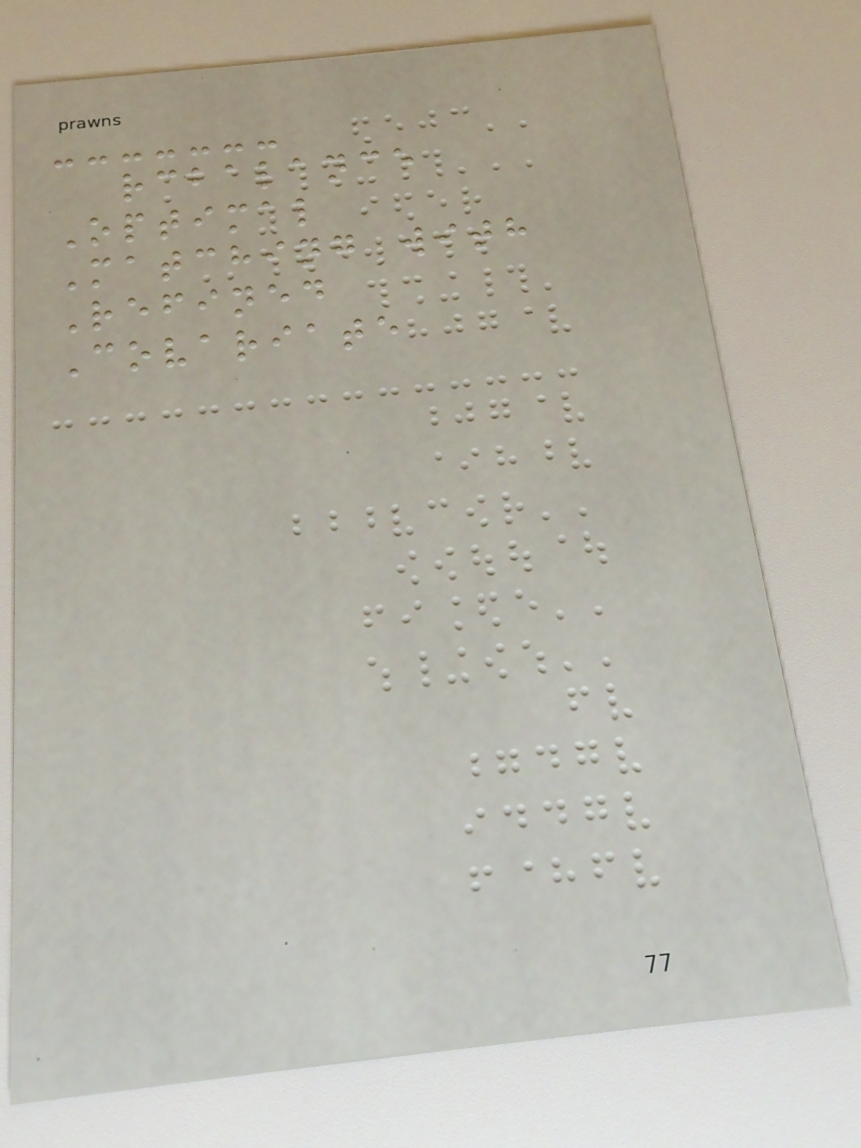rcbalance
Optimal
Matching with
Refined
Covariate
